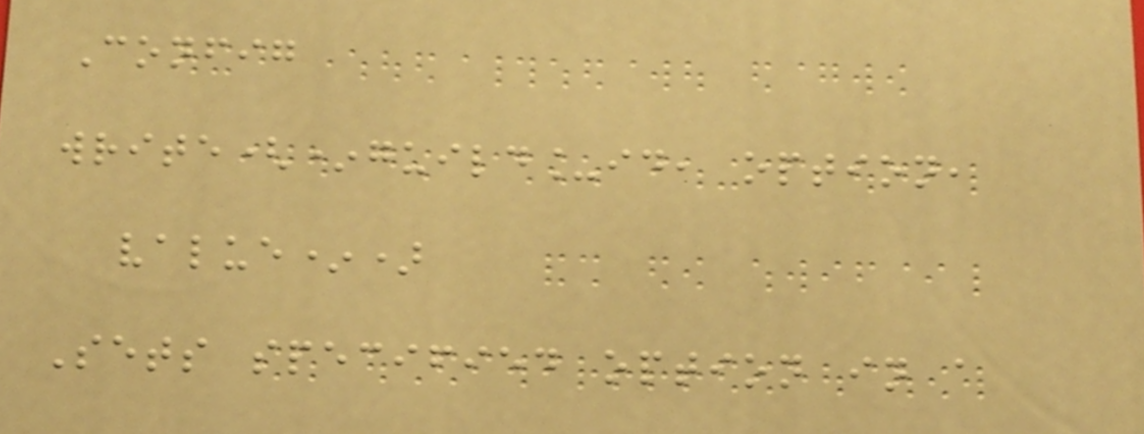Config
write(*guild_id, option,
value*)
Sets specified option in a
